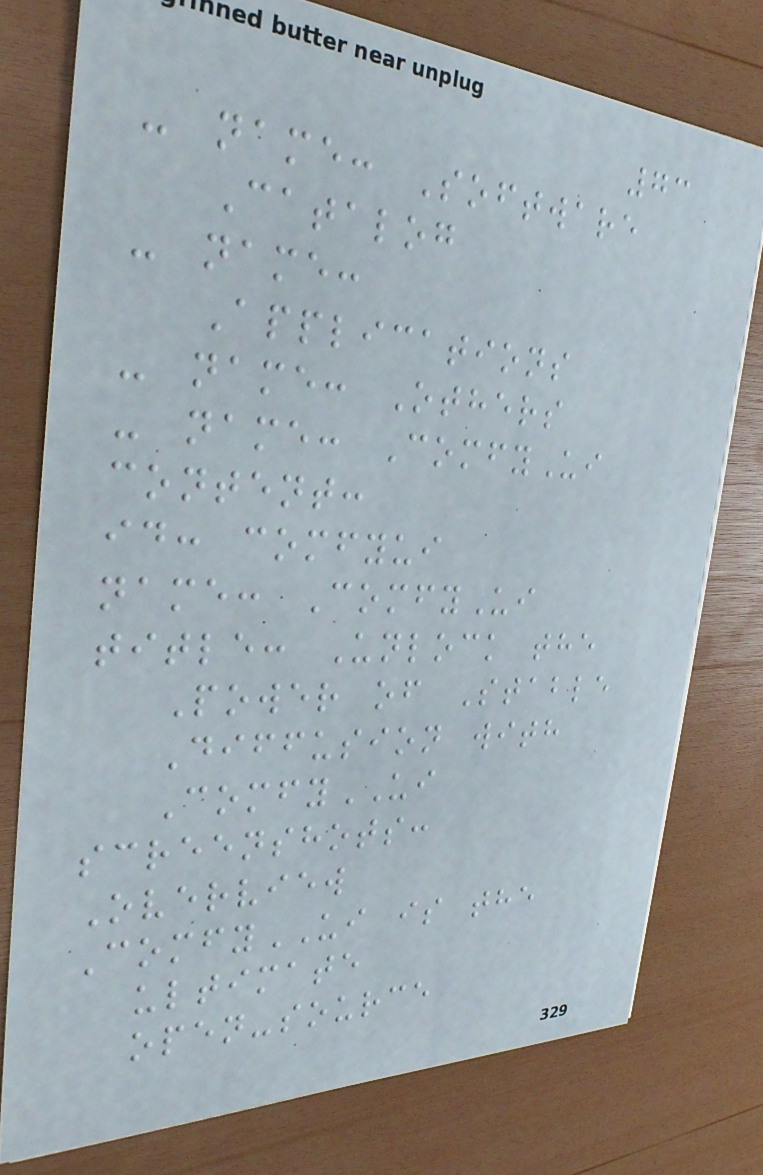73
- name: Software
Catalog
- name:
Applications
- name: Others
- name: ComfyUi
content:
id: comfyui
name: ComfyUi
title: Unlock the
Power of Stable
Diffusion with
ComfyUI
screenshots:
Overview
ComfyUI is the
ultimate
open-source
